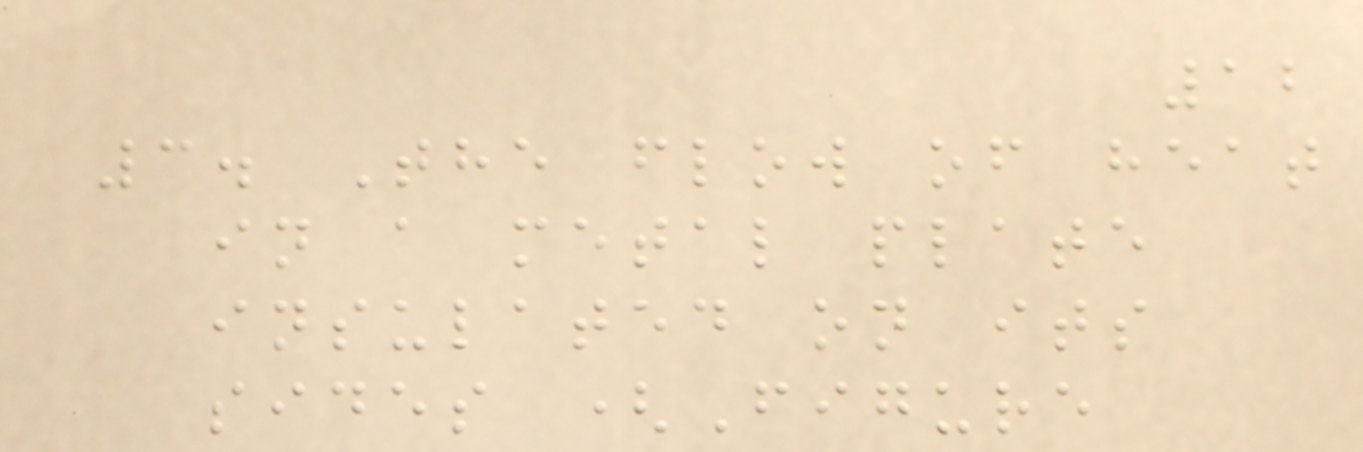12
3. The flow of heat
in a metal plate
insulated on its
sides (Figure
